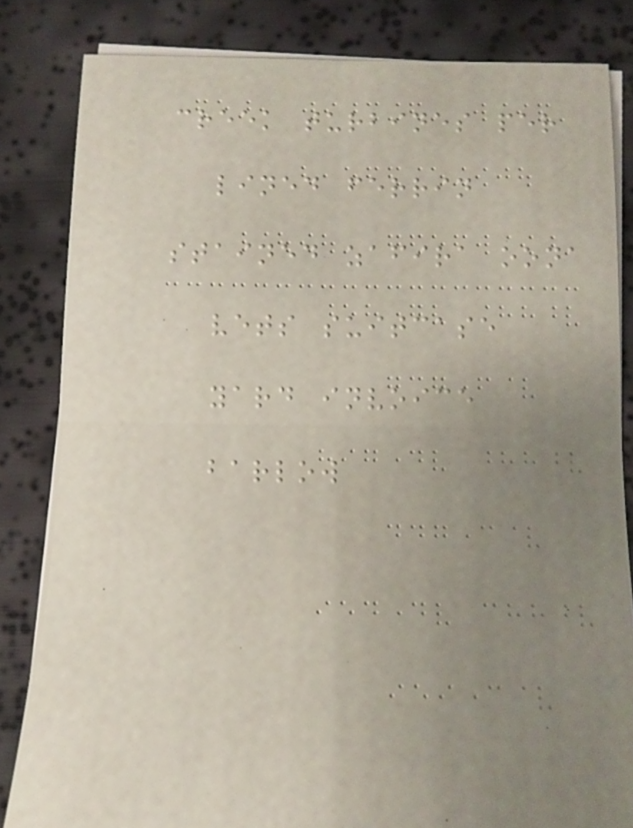creek turbines per
lined ferrin
stained zafira oona
vets suitcase
yard invoice
barlow
